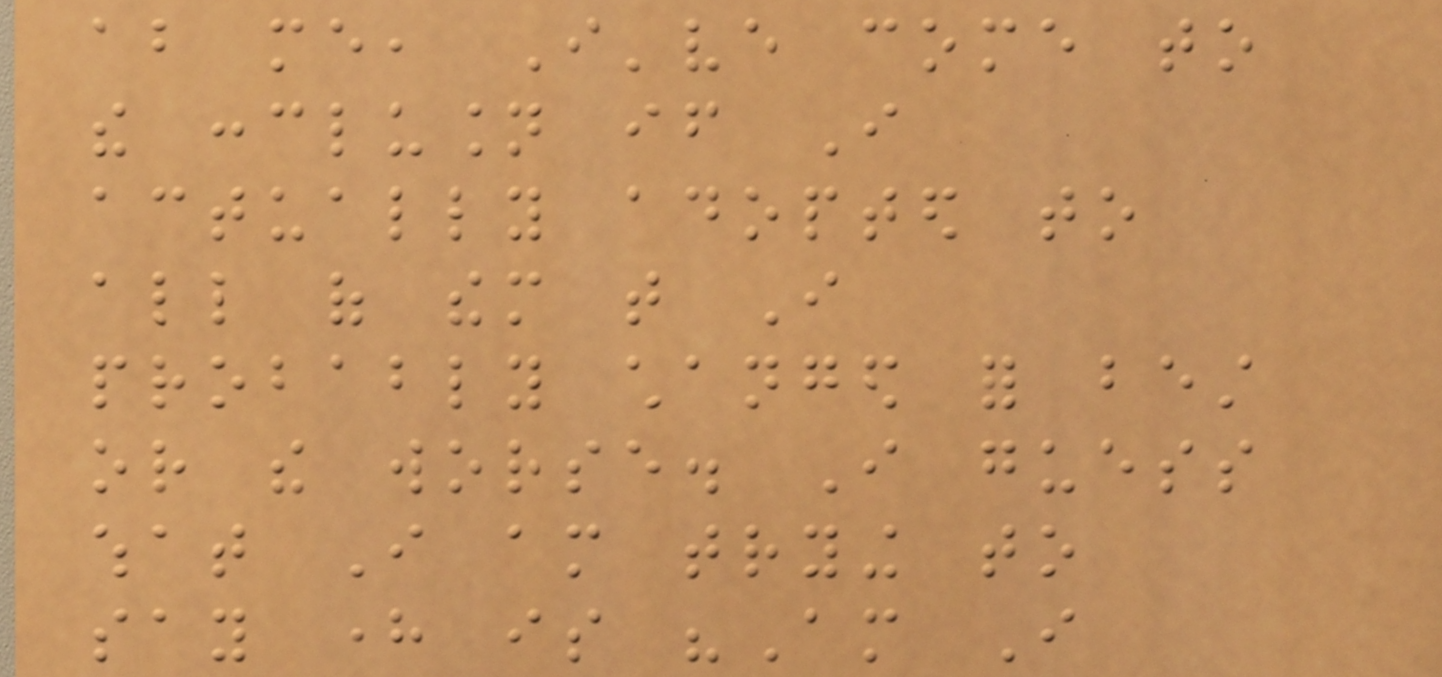about me, I've come to
the conclusion if I
actually adopted to
all of them that I
probably changed for best
or the worse. I guess
what I am trying to
say here is "Am I
